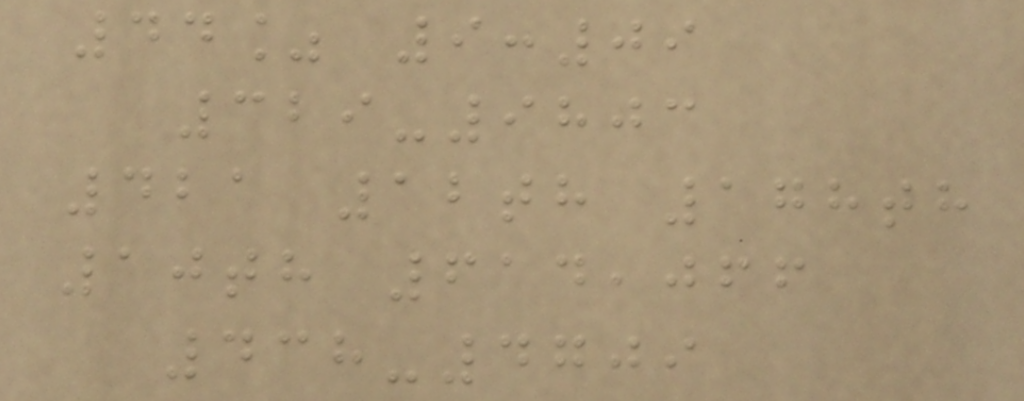44% 9:09
329-9803
421 12th 178th
10th 614,066
438-4709
